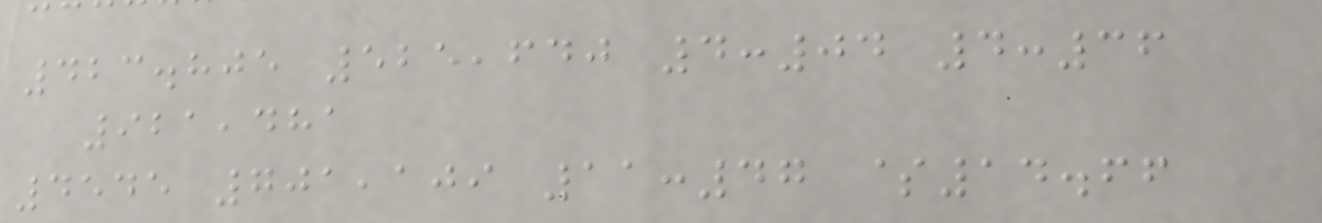423.805 525,640 4:04 4:36
921,481
4545 701,109 11:47 $14.66
